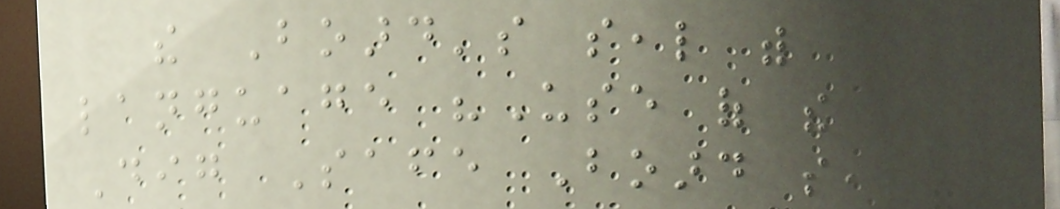the Board's seal with
language "Use of the
Dig Safe Board seal
